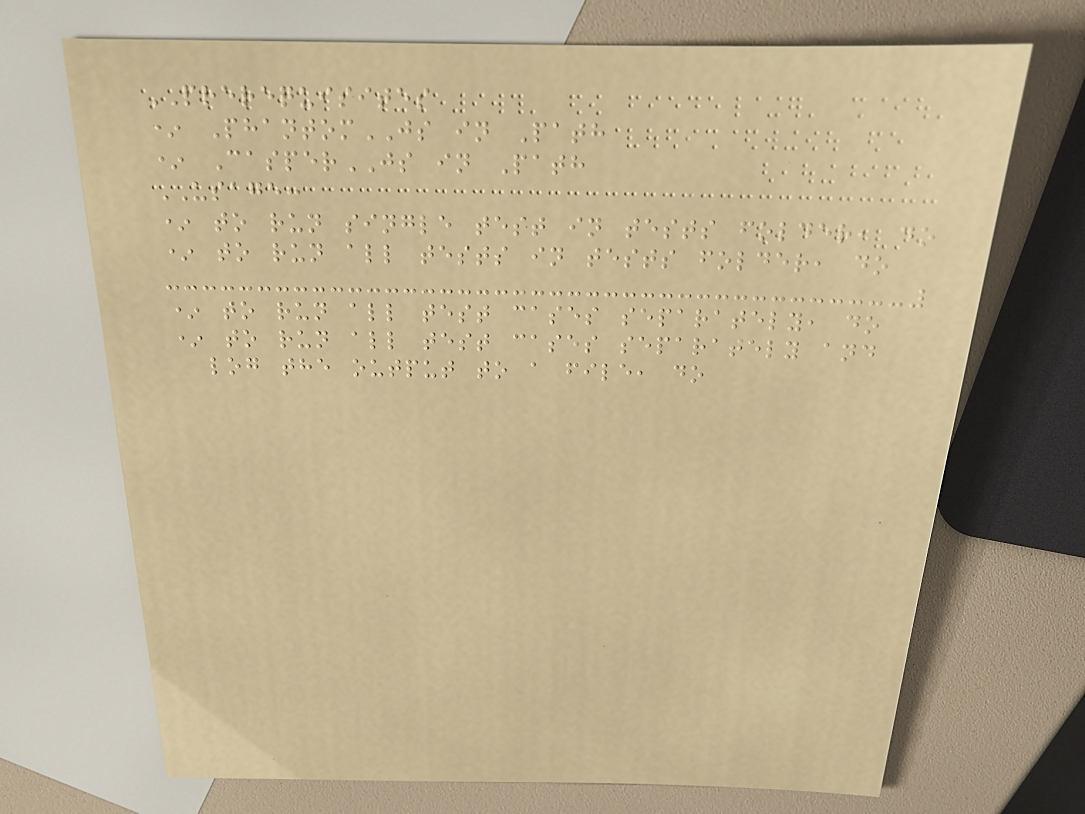PREREQUISITES
* PhantomJS in Path
* CasperJS in Path
USAGE:
* to run single test in tests folder, do
* to run all tests in tests folder, do
* to run all test cases separately, do
* to run all test cases separately and
log the output to a file, do
